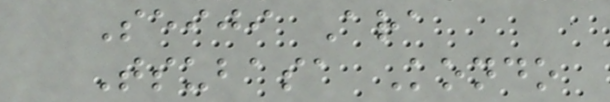Seiji Ara
Tsubasa Kondo
